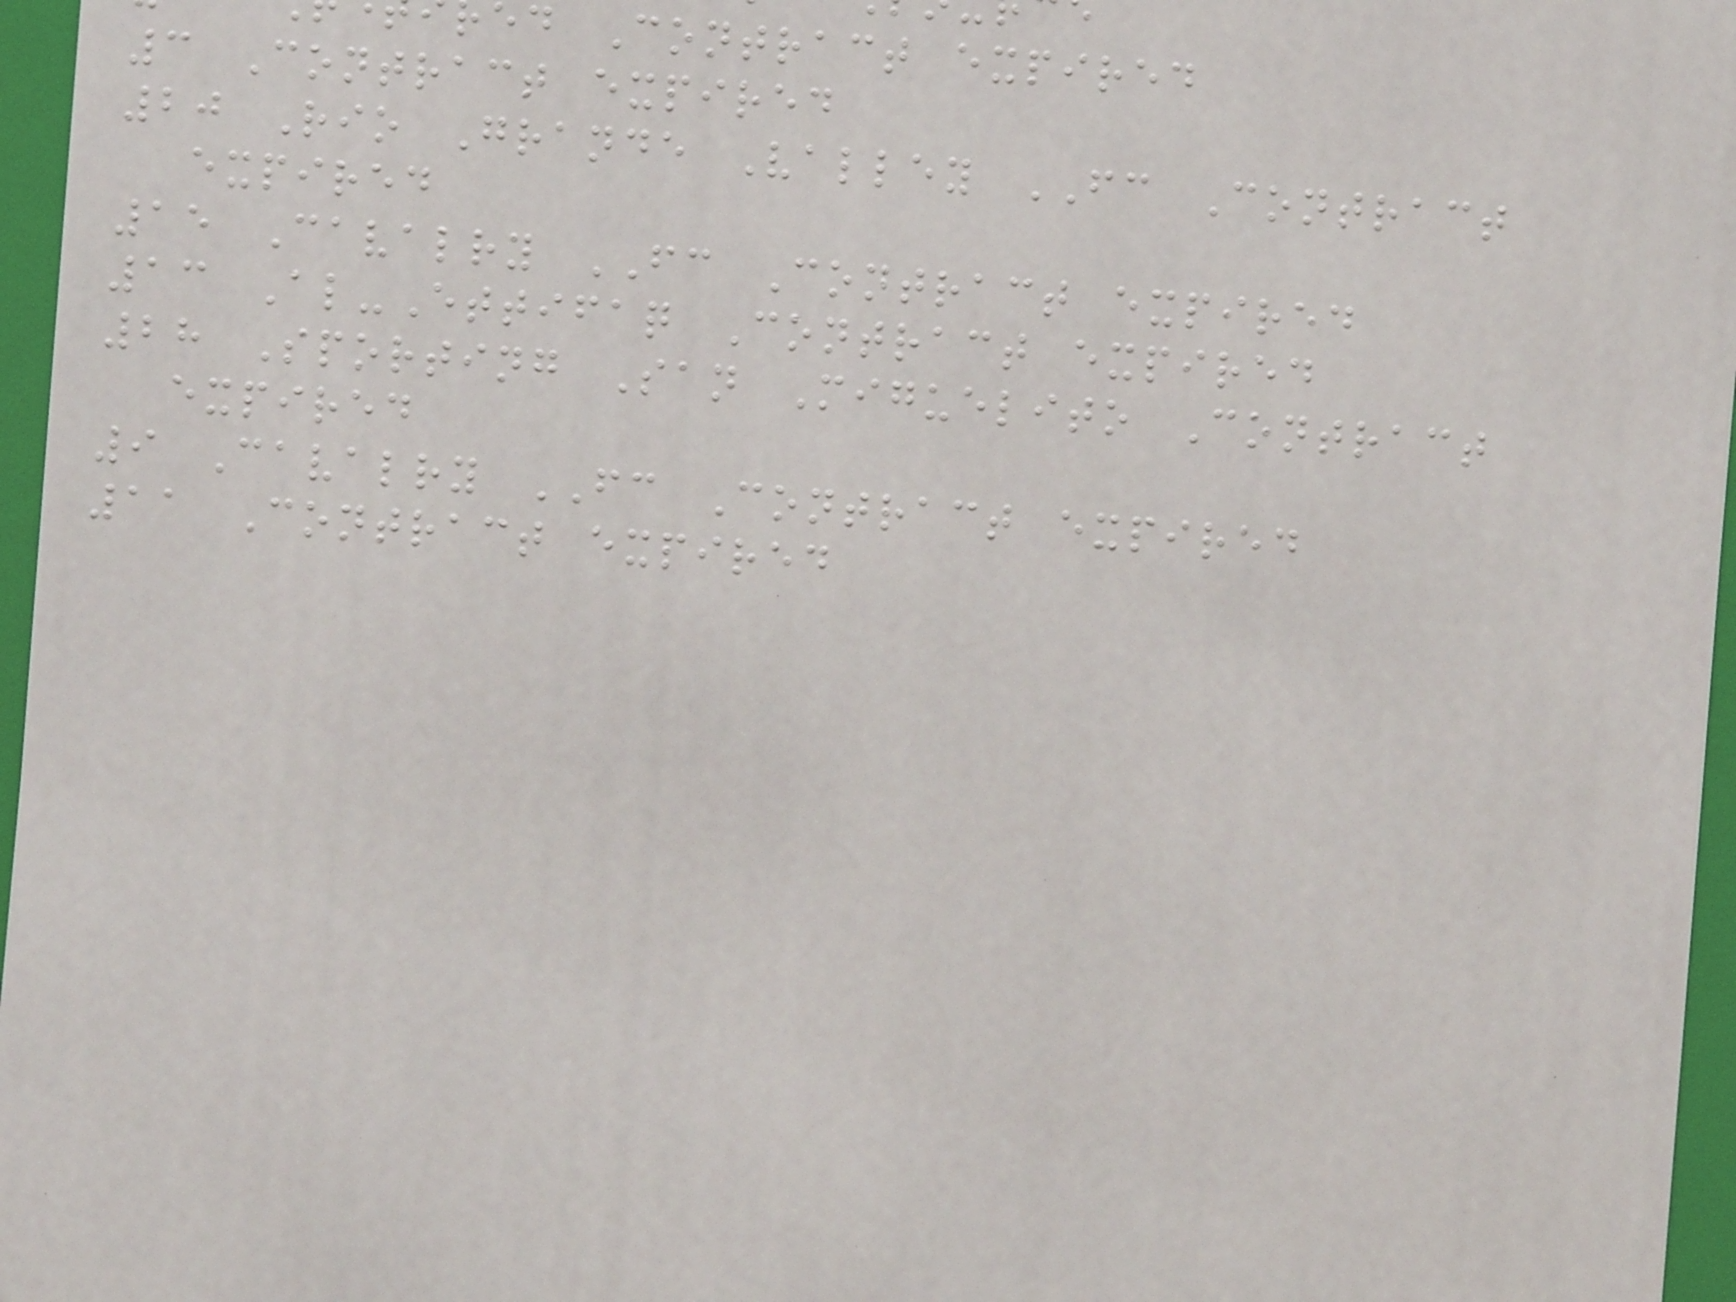ed Contract expired
3 Contract expired
20 Rio Grande Valley FC Contract
expired
15 Cavalry FC Contract expired
13 Al-Ettifaq Contract expired
28 Sporting San Miguelito Contract
expired
9 Cavalry FC Contract expired
11 Contract expired
